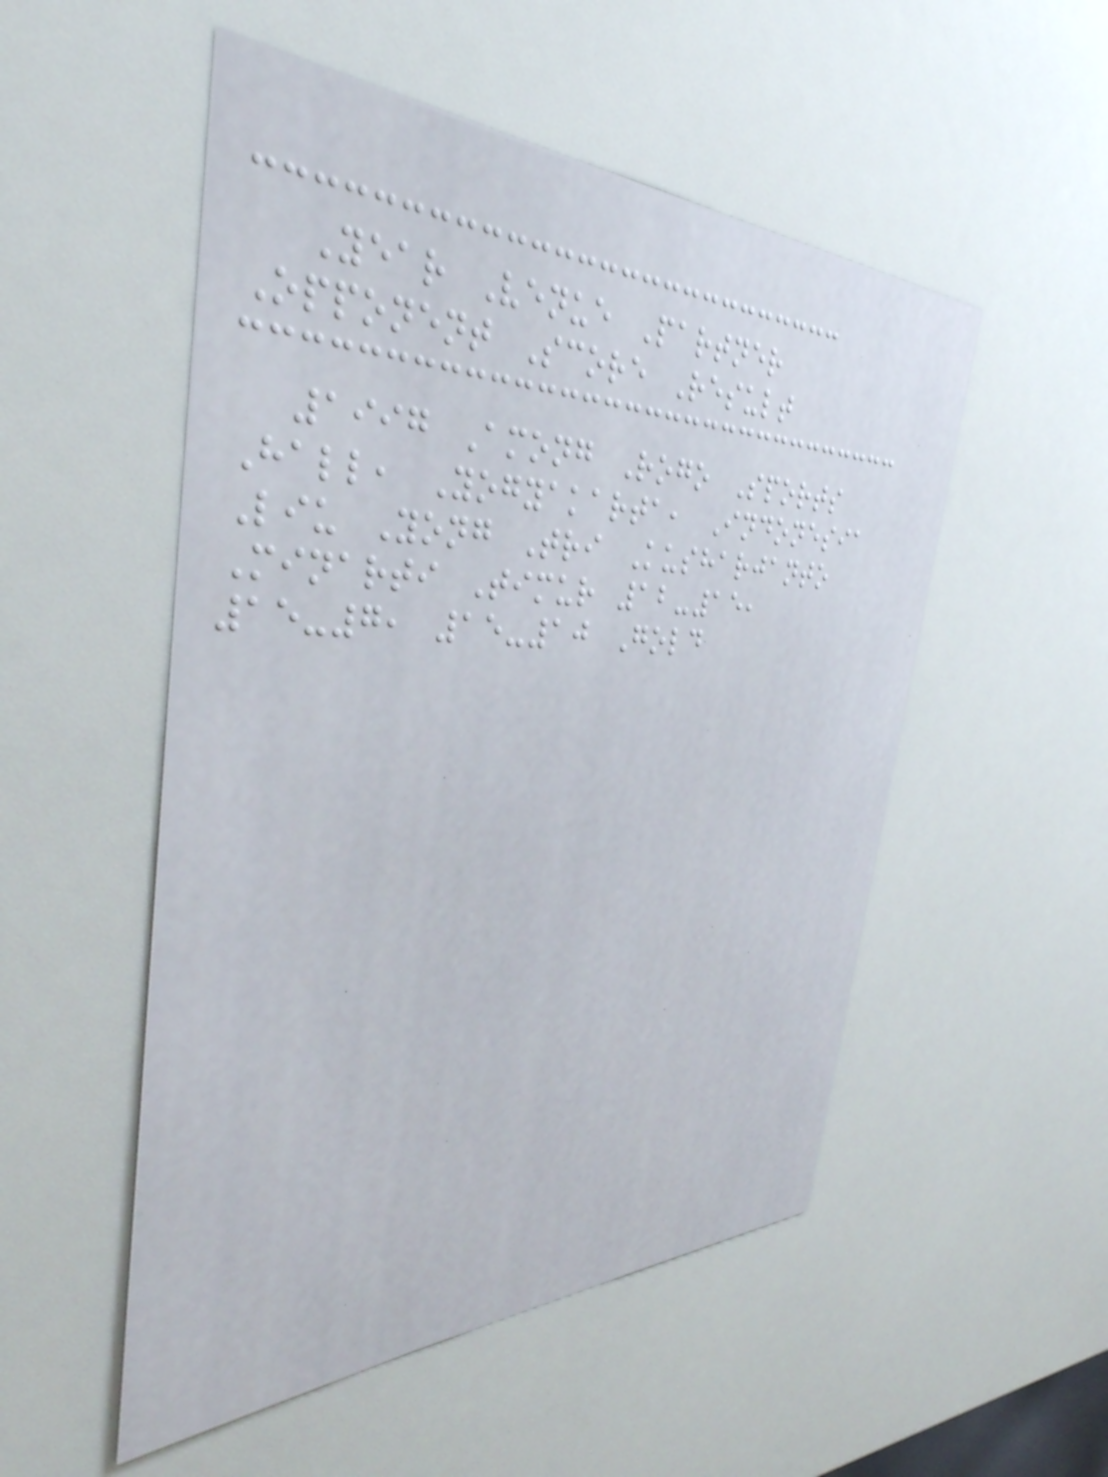Year Venue Partner
Opponent Score Result
1997 Among Rogo Sports
Hall, Yogyakarta, Indonesia
Liu Yong Tri Kusharjanto
Minarti Timur 12-15,
15-7, 15-10 Gold
